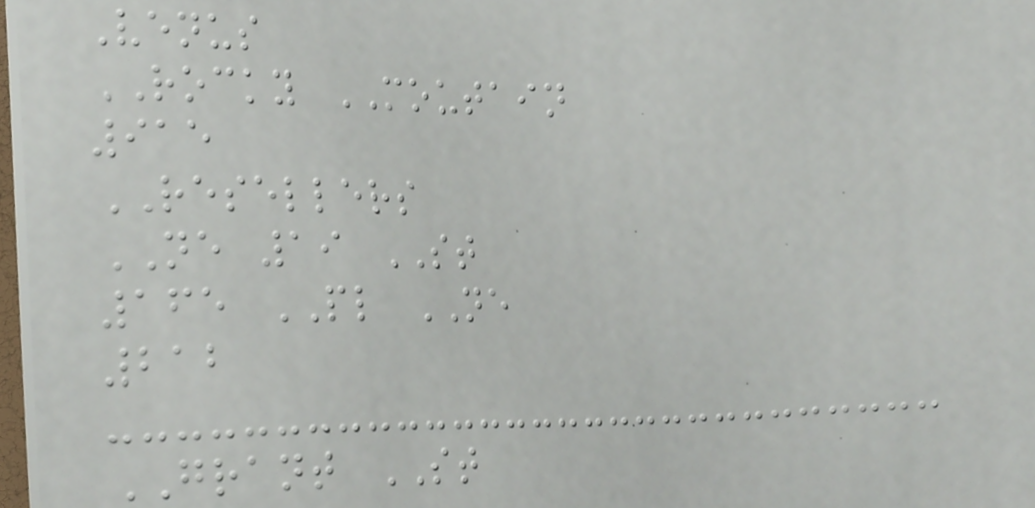Venus
ROCKY MOUTAIN
915
RESELLERS
NE 19 ST
165 PL NE
212
GRANT ST
